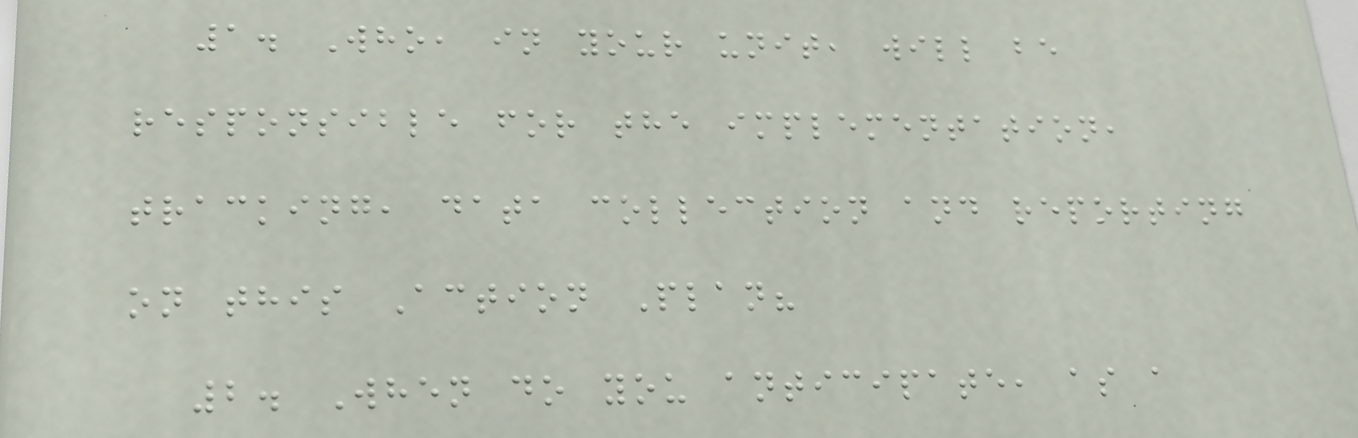1. Who, in your unit, will be
responsible for the implementation,
tracking, data collection and reporting
on this Action Plan?
2. When do you anticipate, as a
